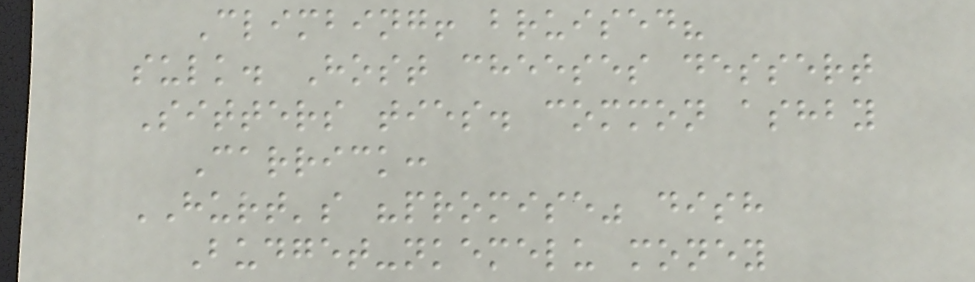Climbing! bruised?
sulk. Host cheeses dessert
Sitters ties. common ashby
Carrick:
HURT's "promise" dish
Budget-nkemelu money
